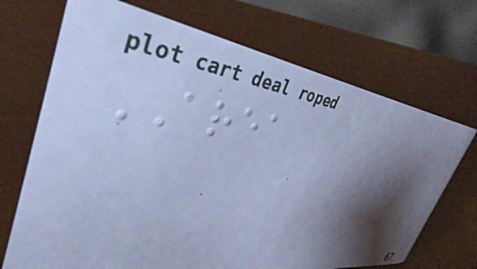AREA
